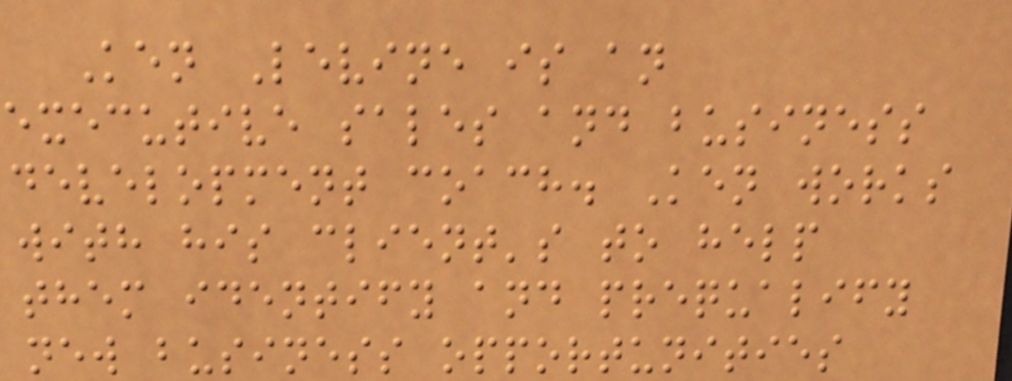Ken Levine is an
executive sales and business
development coach. Ken works
with his client's to help
them identify and prequalify
new business opportunities
